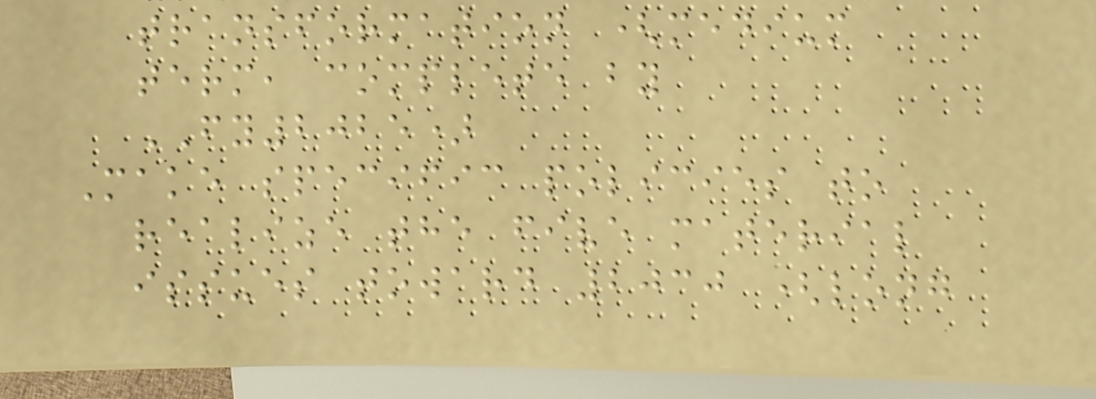transformation (medium
term, complete by
FY2025)
Make specific policies to
realize the five material
issues toward 2030 (long
